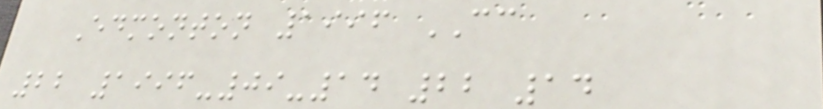Edmonton 1996 CC
22 1996-09-14 22 14
